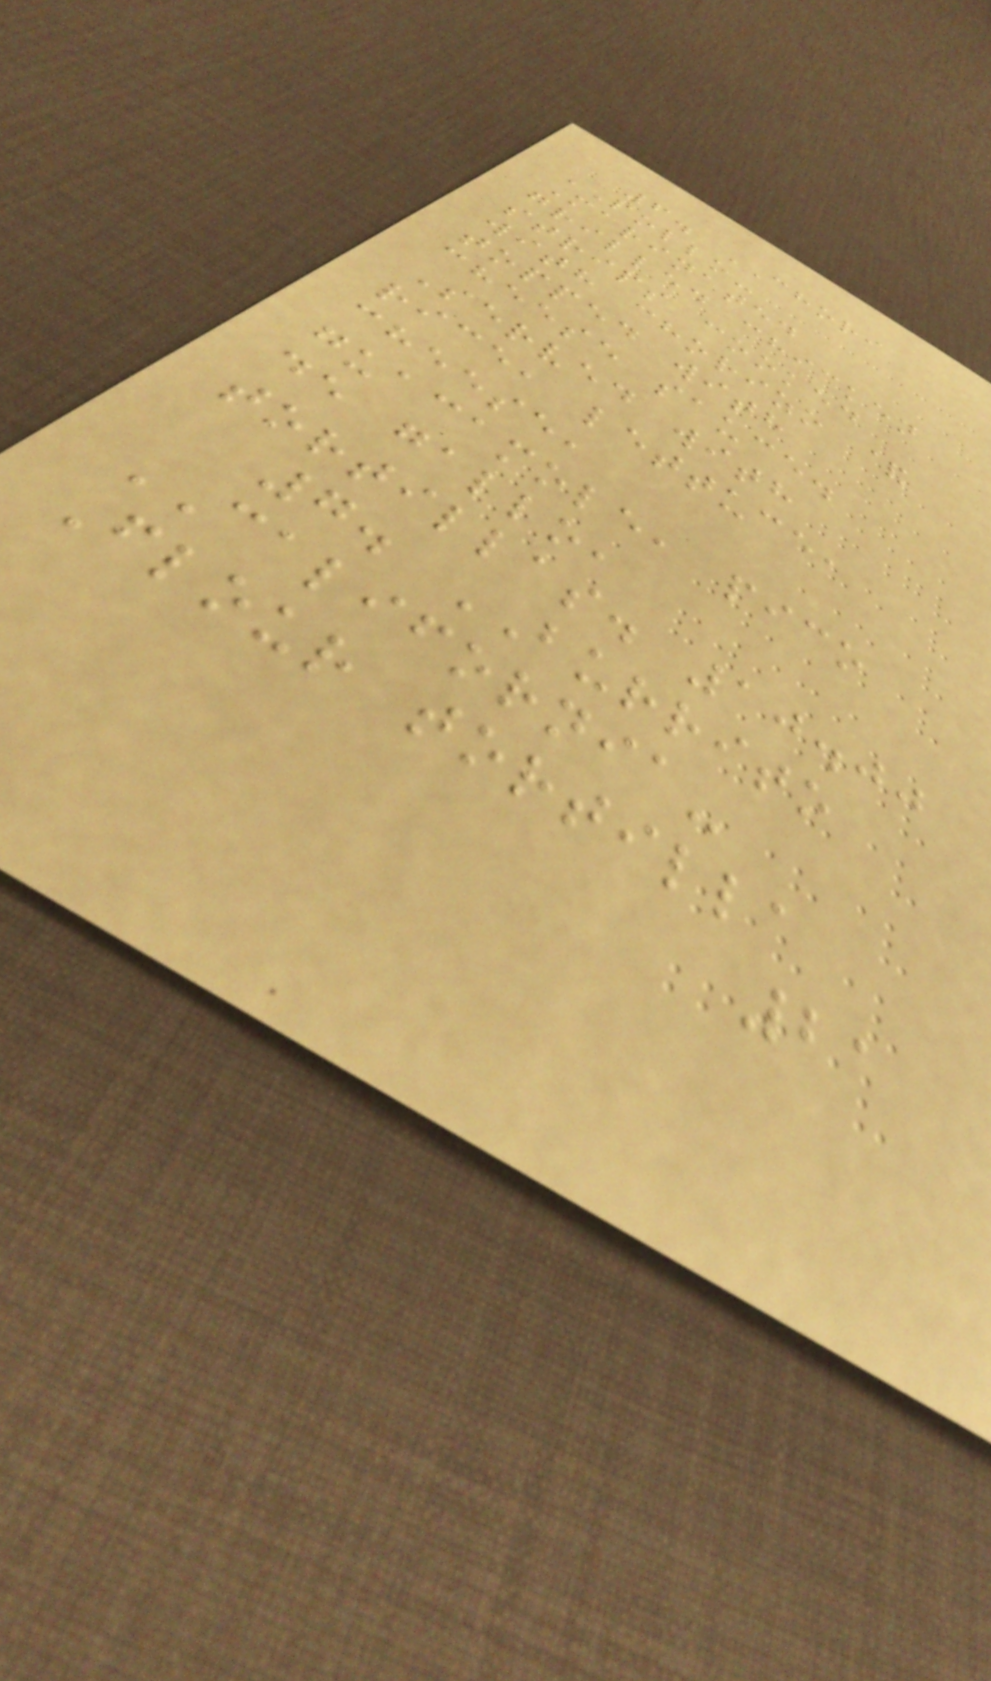6. CHORI
POLLO-
Marinated
grilled chicken
strips cooked
with chorizo &
topped with
cheese sauce.
Served with
rice, lettuce,
cheese,
guacamole, pico
de gallo,
tortillas. 10.00
7. BURRITO
CALIFORNIA-
Flour tortilla
21
